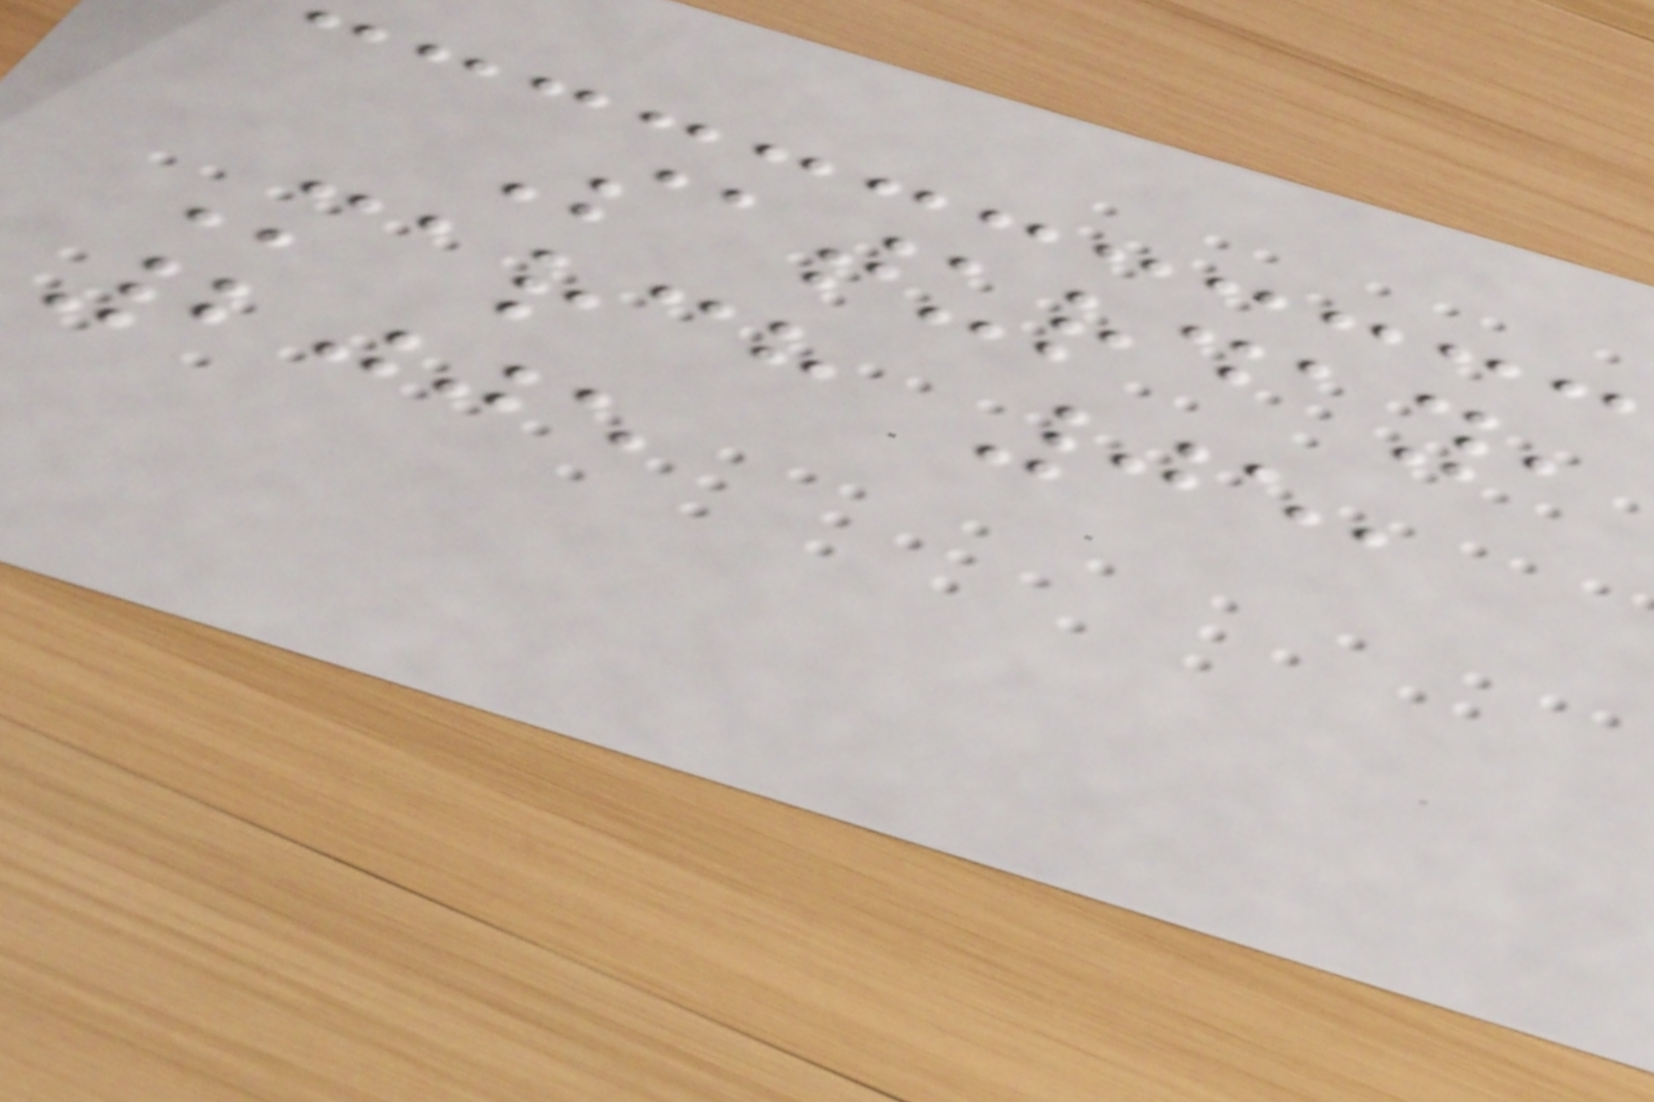Saturday,
March 05,
2005
